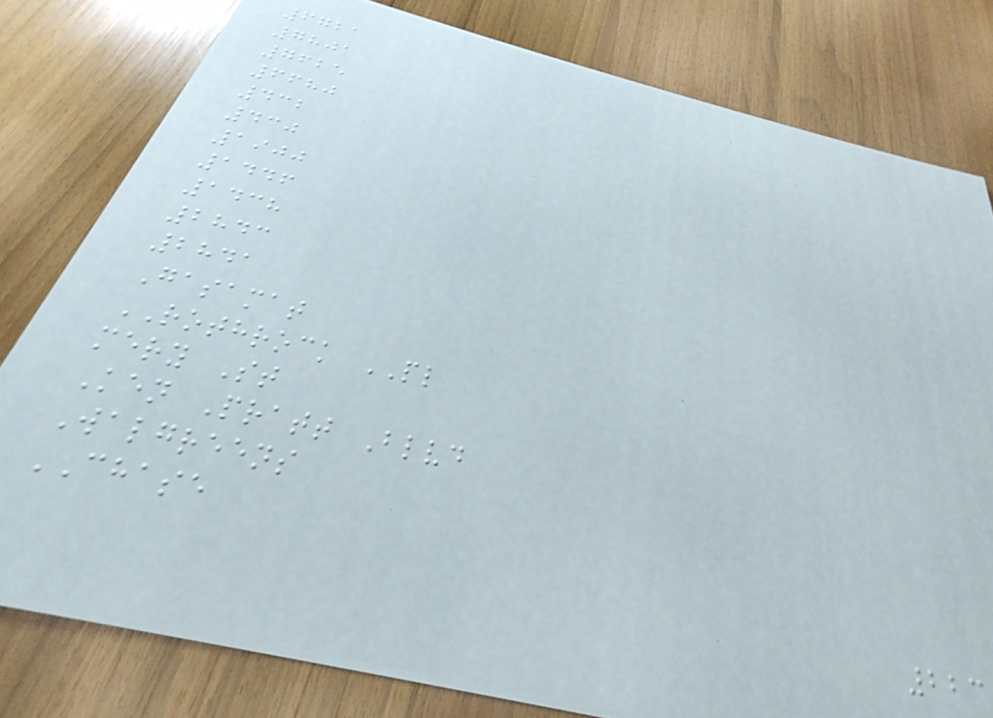6721
7801
7625
6680
432
430
1900
1446
1438
2843
2841
Gasamat
ROTHROCK PL
mery St
Ken Pratt Blvd
Walgreens
CHASE
223
